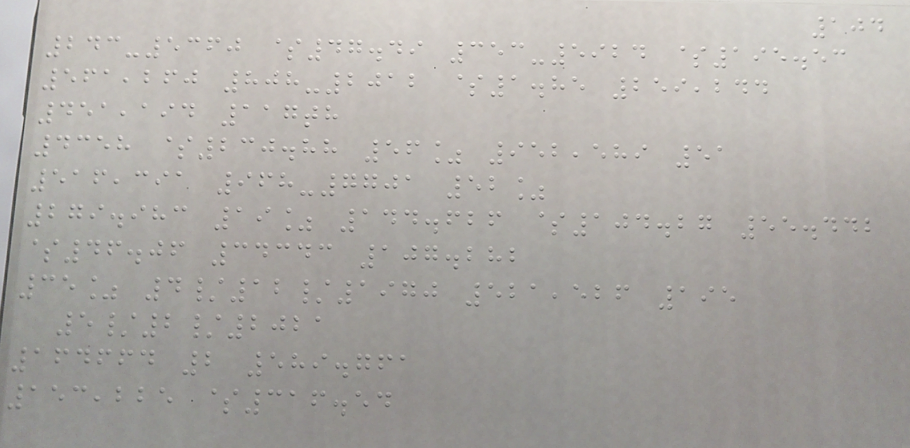104
243-5360 $47.49 353-5924 $195.53
561,260 808-2012 $1.85 259,244
451,194 117th
4358 $230.88 56% 952,589 51
516,391 968-7701 52%
279.983 19% 144.626 $104.27 55.442
$46.06 34343 107.282
35% 4/12/1970 521,526 195
5/2/2021
164664 2 589.761
153,225 $316.54
